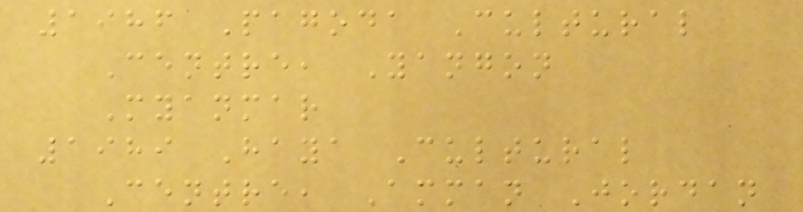1986 Pagoda Cultural
Centre, Yangon
Myanmar
1989 Haya Cultural
Centre, Amman Jordan
